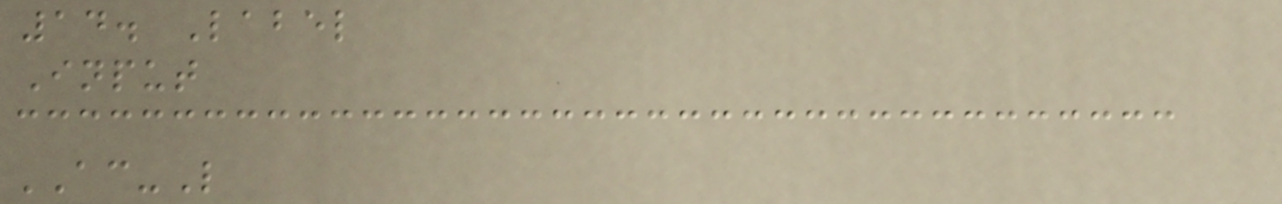14. Label
Input
AC-L
